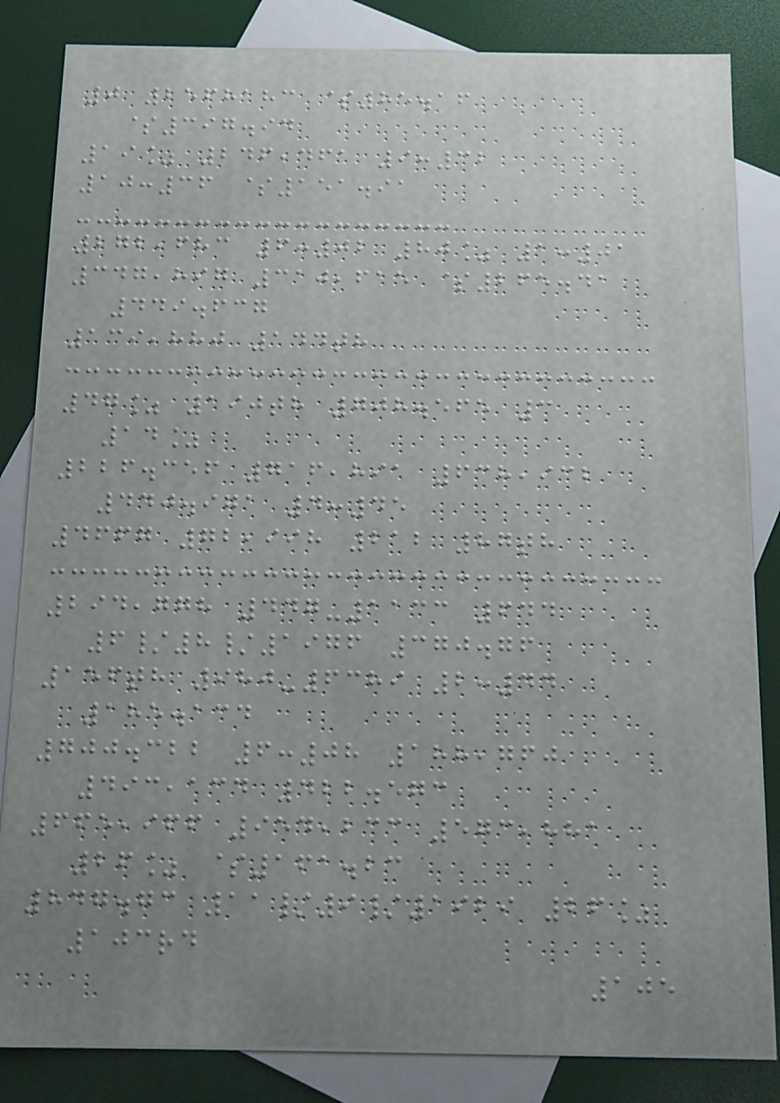0 2568183 $85.16
$397.94
19% 246,461 9:32
10:36 $151.91
272,683 6:02 80% 1:01
347,897 310,615 $265.41
449.637
139,880 144th
47% 190th 708.565 3
14%
226.356 716,891 638,932
440.971 4:45
4667 72,998 212 87th
294,778 447-1133 644
6/8/1976 370.76
156th 980-6389 2:44
185.134
700.322 6:08 188,760
493,134 422.573
665,966 954,233 573,881
26% $161.23
847.73 11/9/1929 26%
103rd
105
